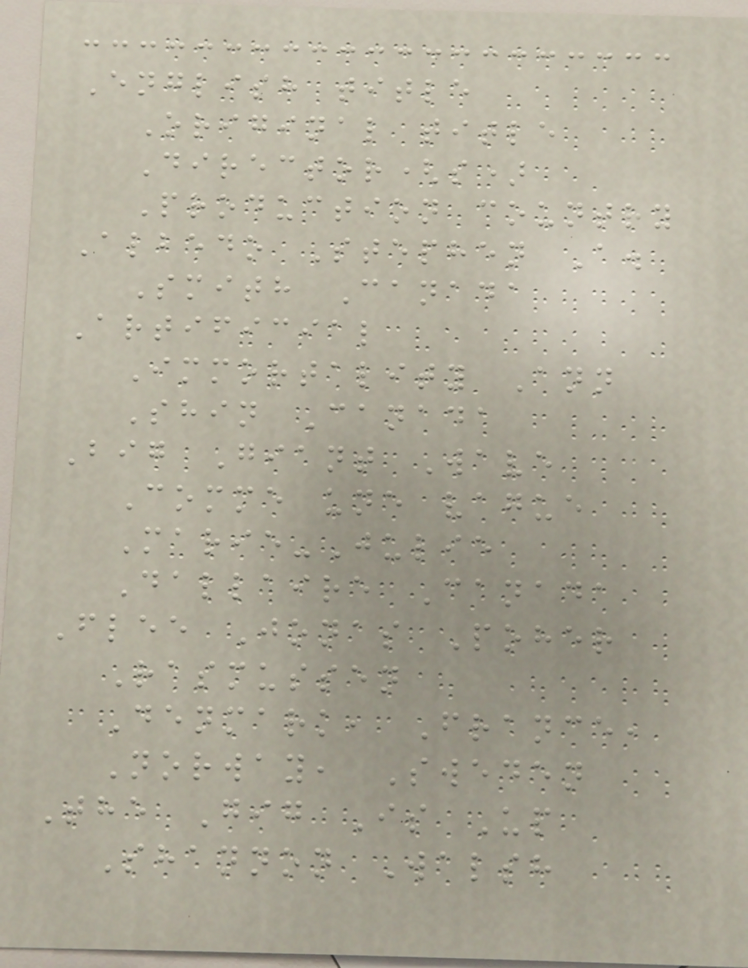English title
Original title
Director(s)
Production country
Albedo Stephen A.
Smith Canada
Artificial
Immortality Ann
Shin Canada
Big Giant Wave
Comme une vague
Marie-Julie
Dallaire Canada
Flee Jonas Poher
Rasmussen
Denmark, France,
Norway, Sweden
The Gig Is Up
Shannon Walsh
